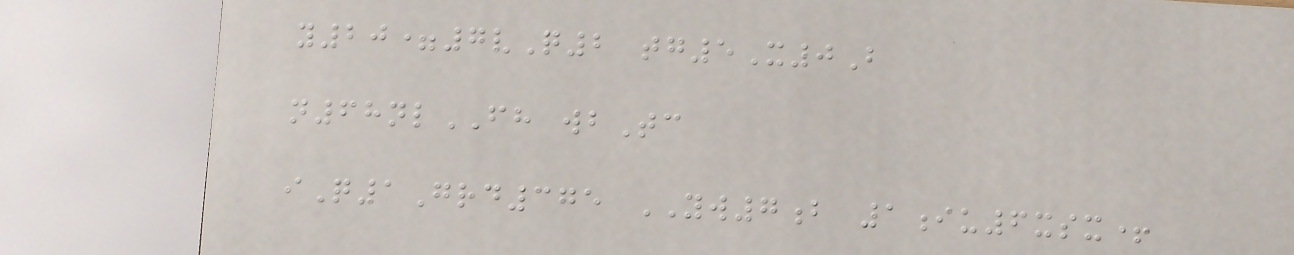y20=7vQ2 tg5X0B
n68nlFH wbTc
iQ1Grd375 YW7b 1iu6xsx+
